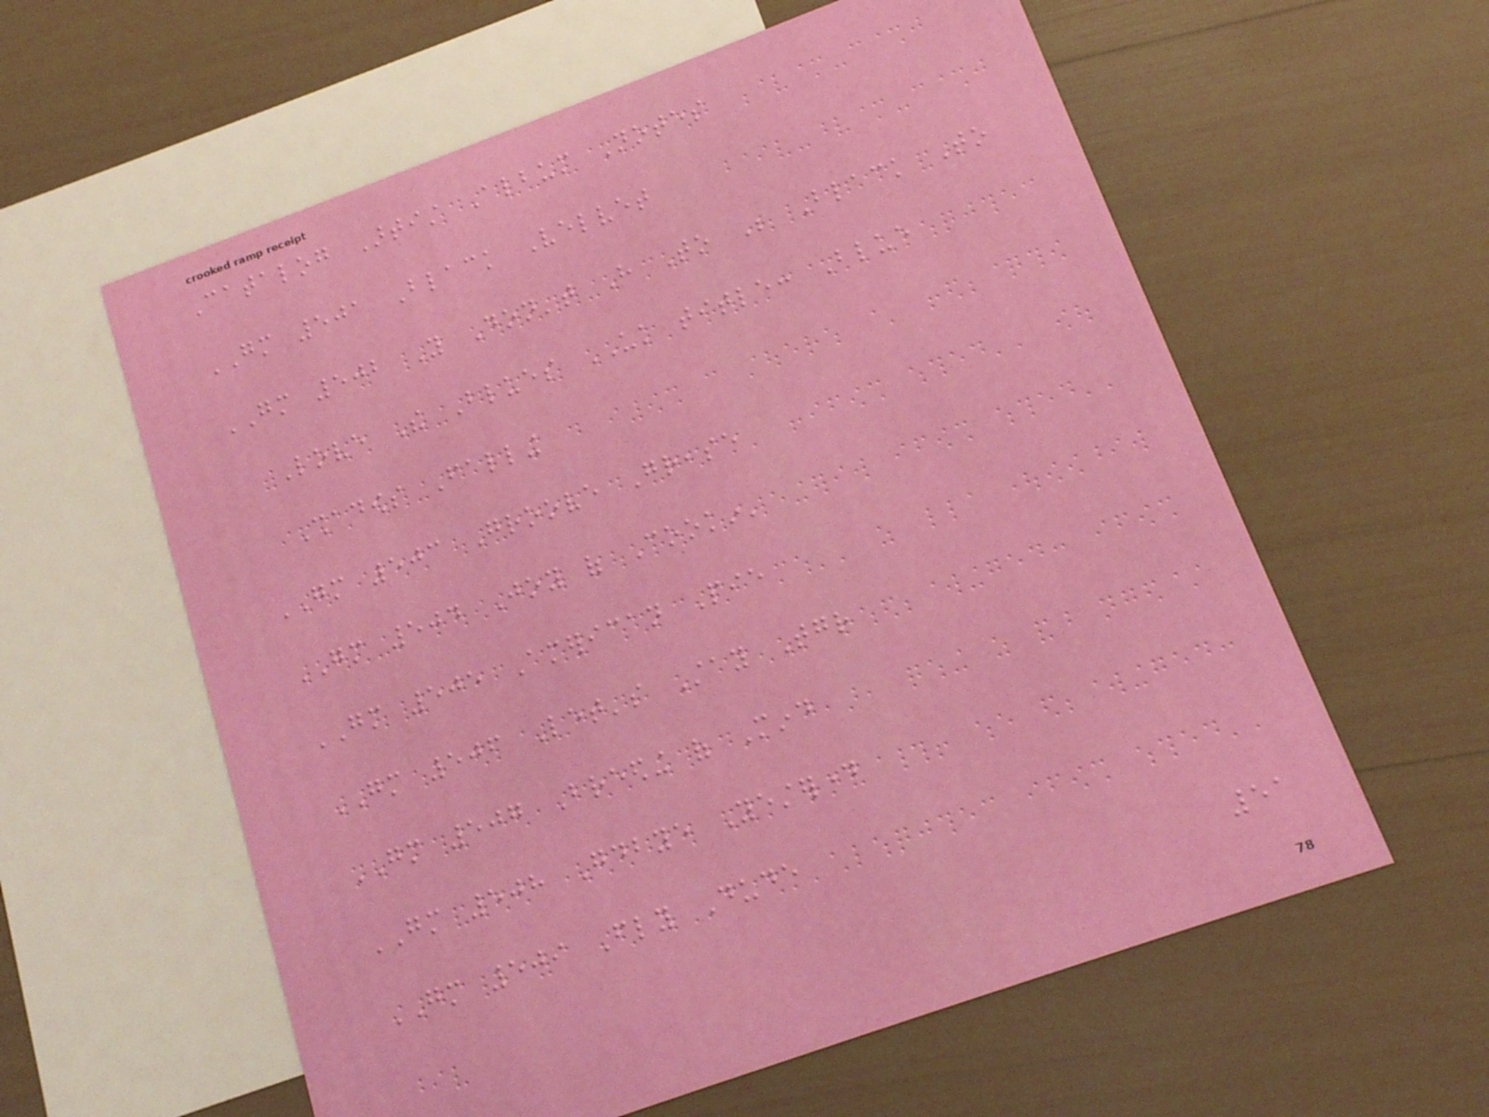Catalog Artist Album Notes
GM 501 Black Velvet
GM 502 You Don't Have To Be Black To
Love The Blues UK title: Blue
Shadows Falling
GM 503 Groove Grease
GM 504 Joy of Cookin'
GM 505 American Pie
GM 506 Let's Stay Together
GM 507 Breeding of Mind
GM 508 Goodbye Yesterday
GM 509 Fly Dude
51
